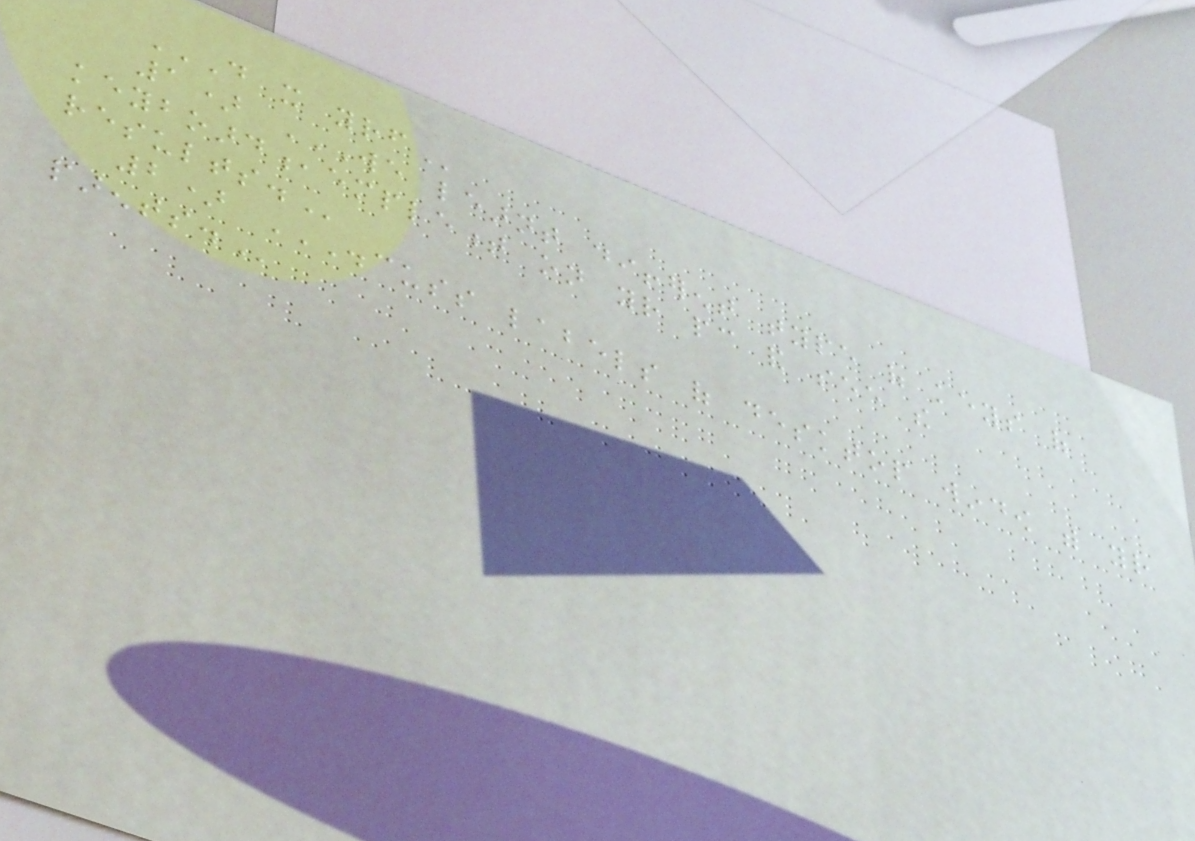DO IT YOURSELF
1) WE LEARNT DIFFERENT TYPE OF KEYS OF
KEYBOARD,EMPLEMENT ON YOUR PC AND SEE THE
RESULTS.
2) DISCUSS LABELS OF DESKTOP WINDOW WITH YOUR
PARENTS.
